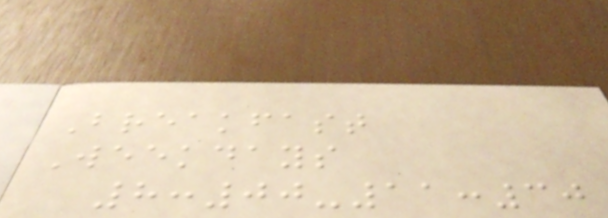Breakfast
Weekdays
8:00-11:30
